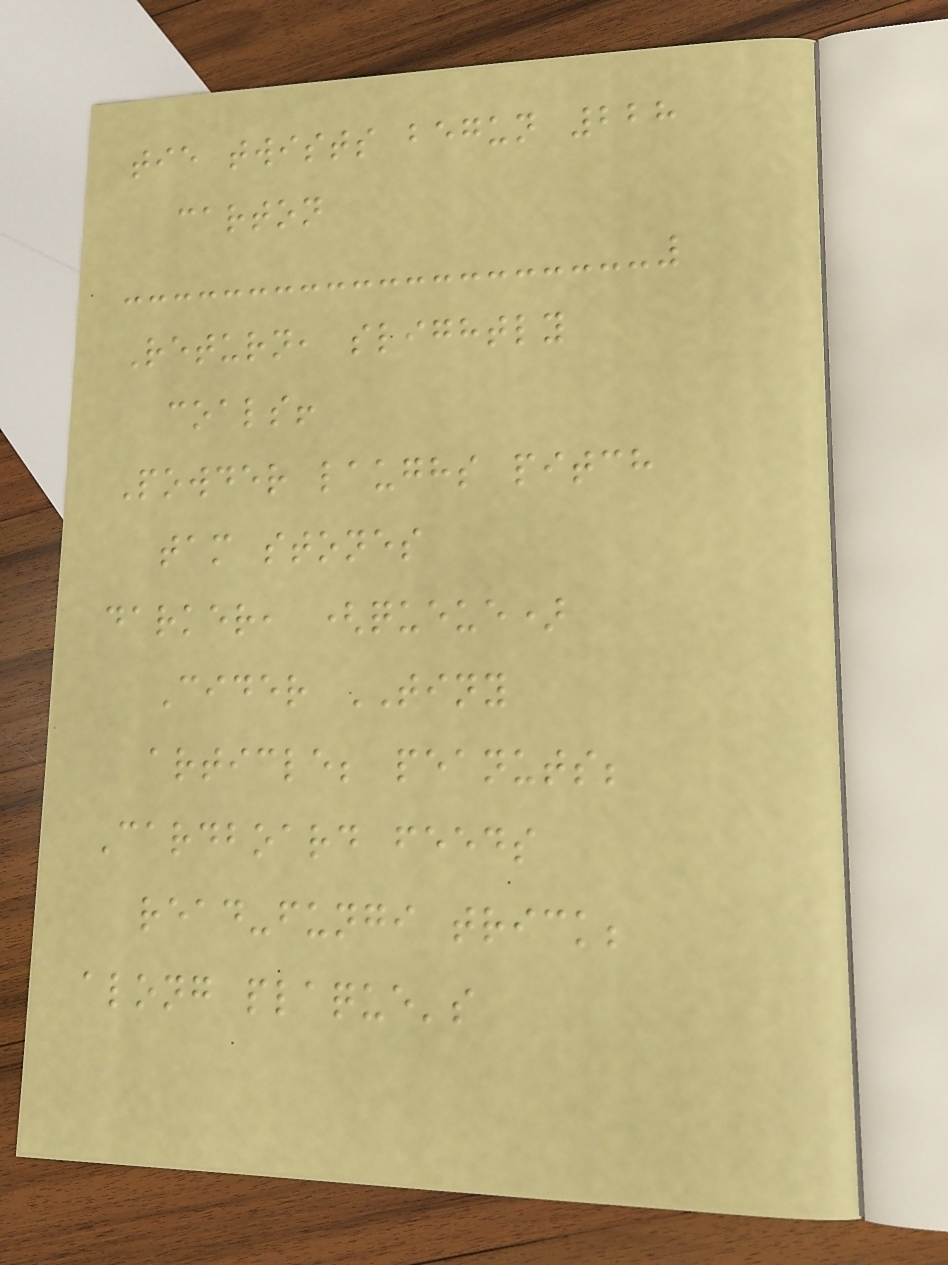tie twists begun 228
carton
Return, slightly
coals!
Powder laughs pitch
tam stones
darker, (queue)
Cider TINY
article; peanuts;
Cardboard feeds
read-fungi trick;
along plaque's
